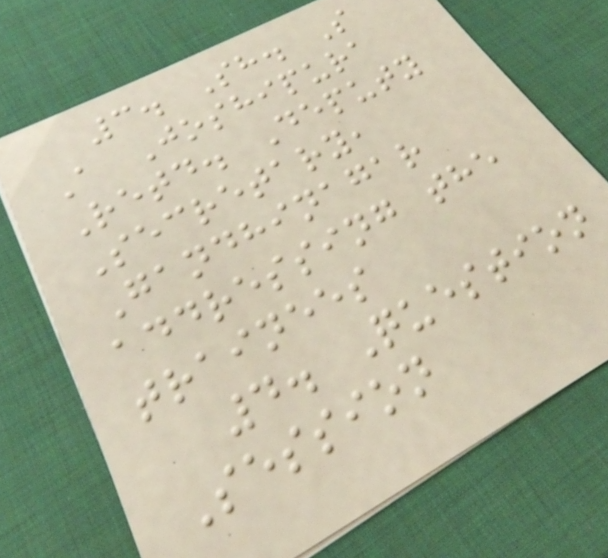3. Sh. S
A Joshipura
Retd. Deputy
Secretary,
Gandhinagar
addressing the
trainees
4. Question
Session
